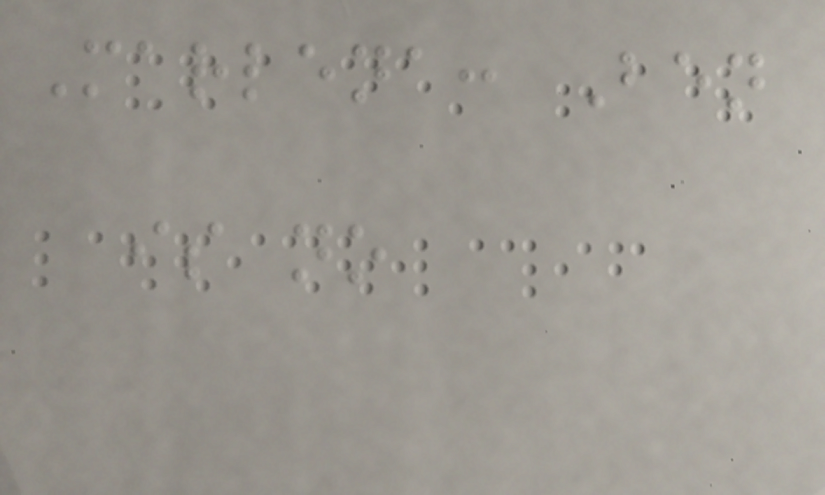Marlena: Ben
is no
